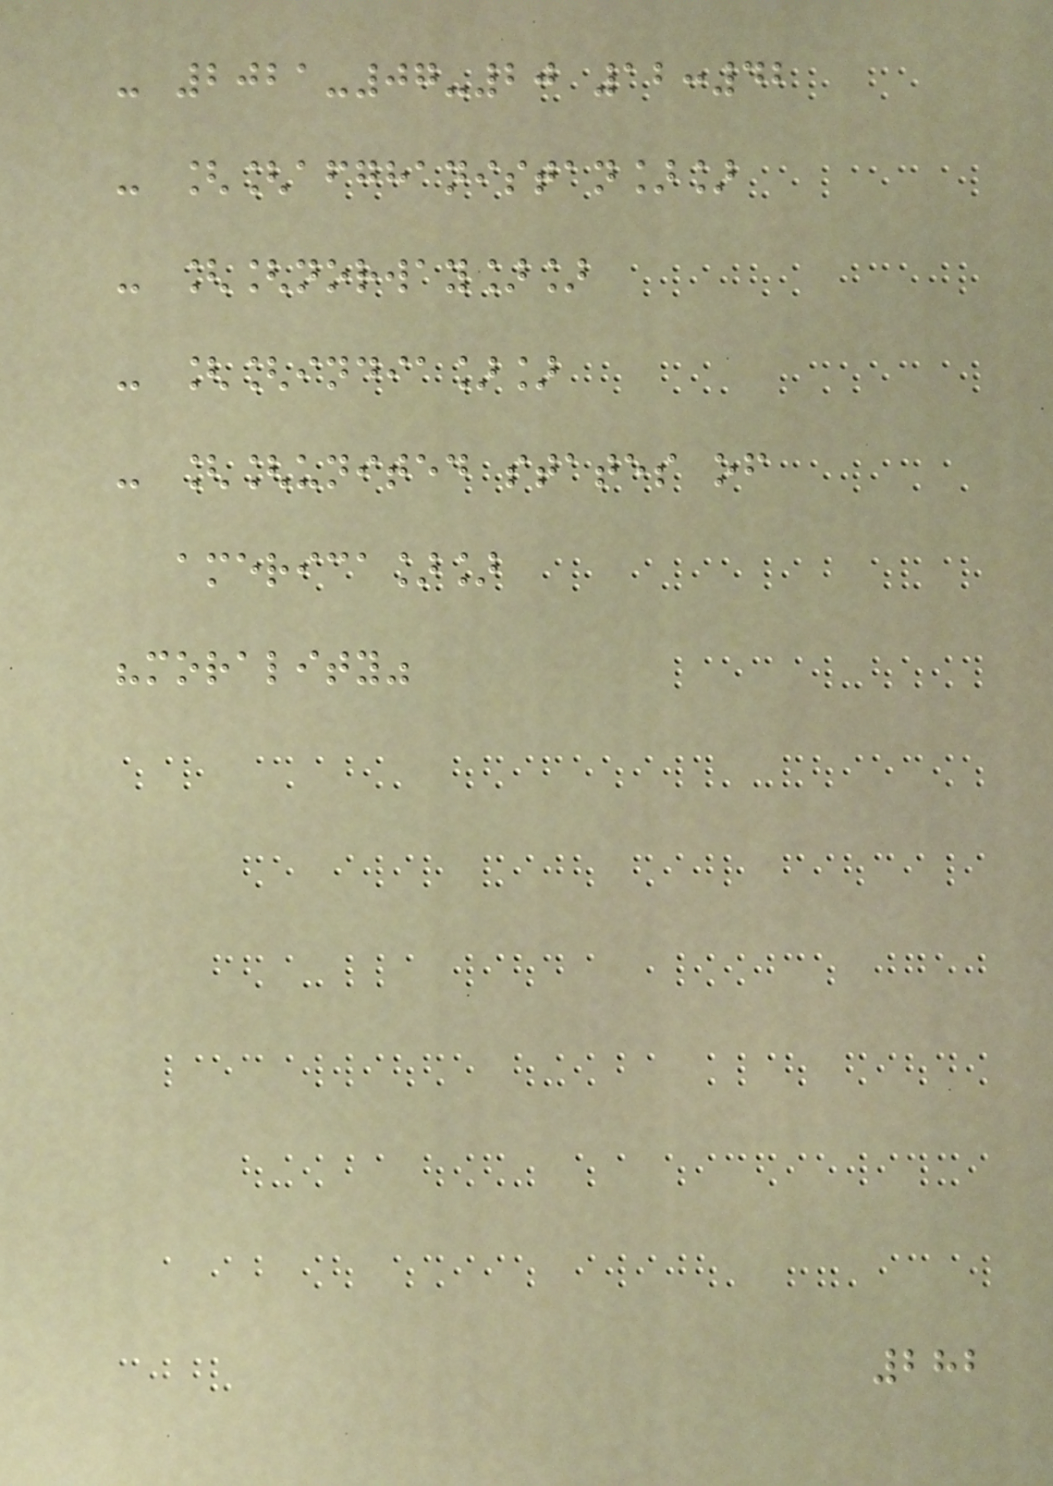- 2021-07-20 12:42
- [[afghanistan]]
- [[norway]]
- [[india]]
- [[united states of
america]]
"morality"
282
